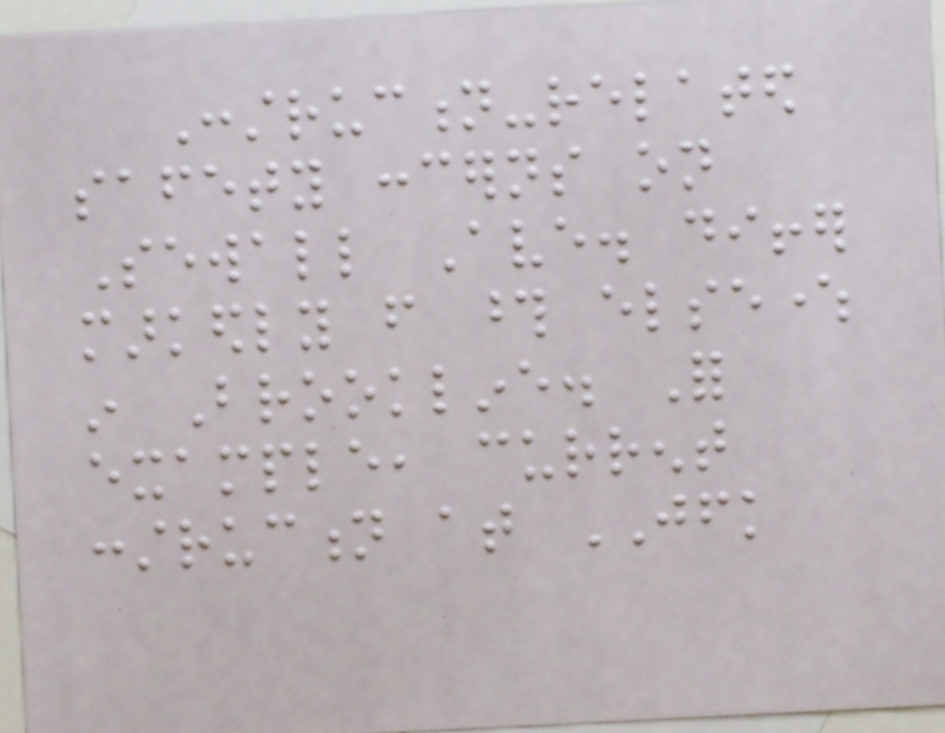Construction-related
safety concerns on
Sewall Ave. differ
markedly from those elsewhere
in Brookline. For
example, current
construction at JFK
